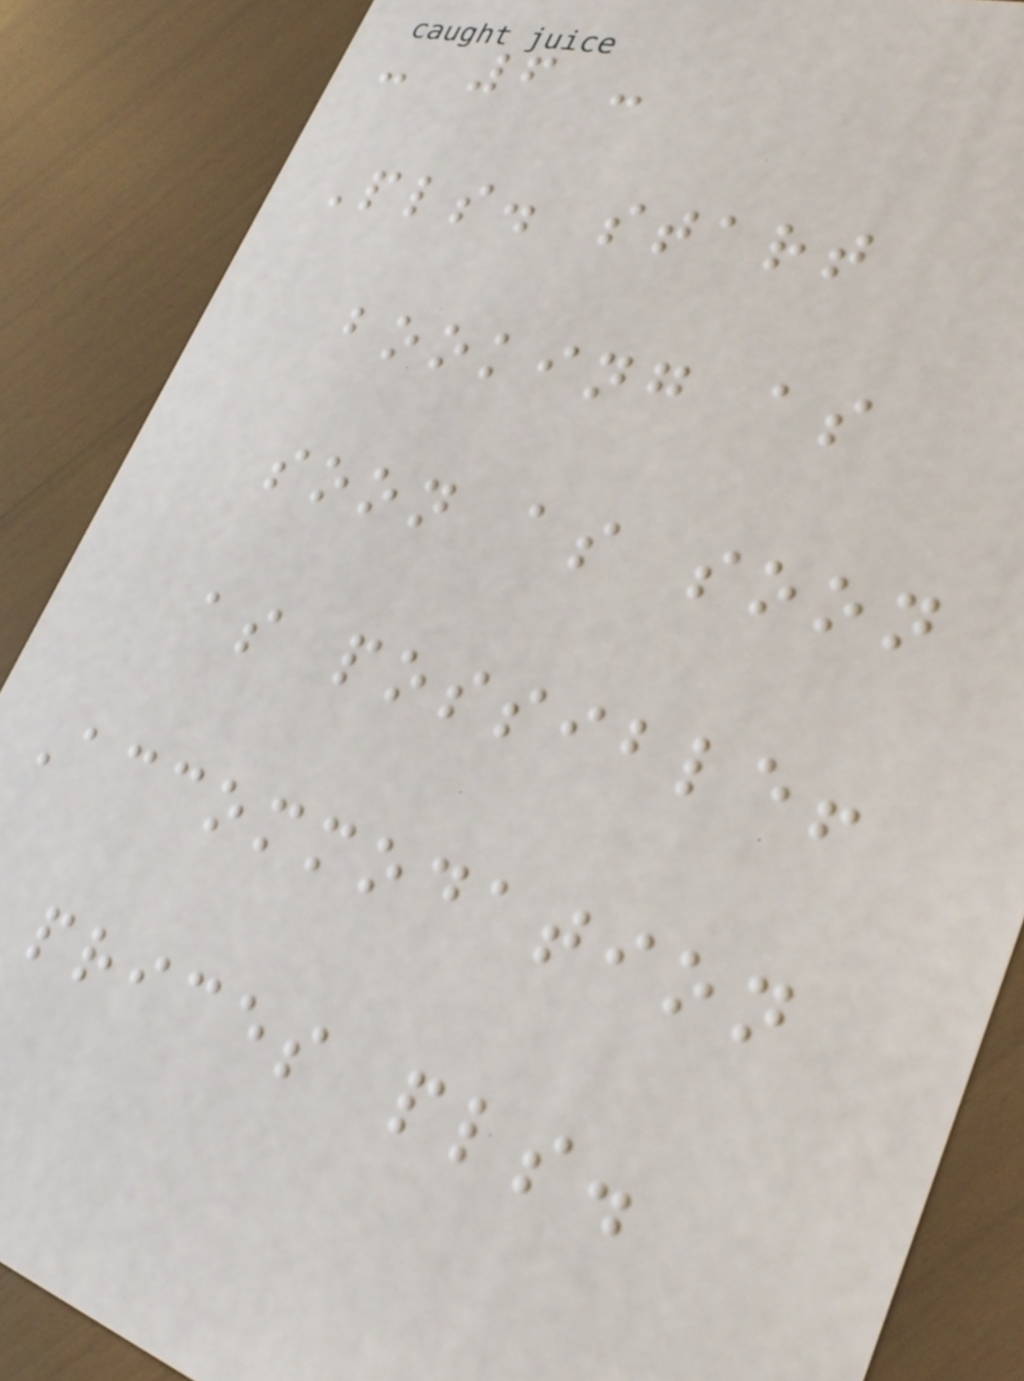- 6 -
Pls. start
booking as
soon as soon
as possible!
Accommodation
prices pls.
